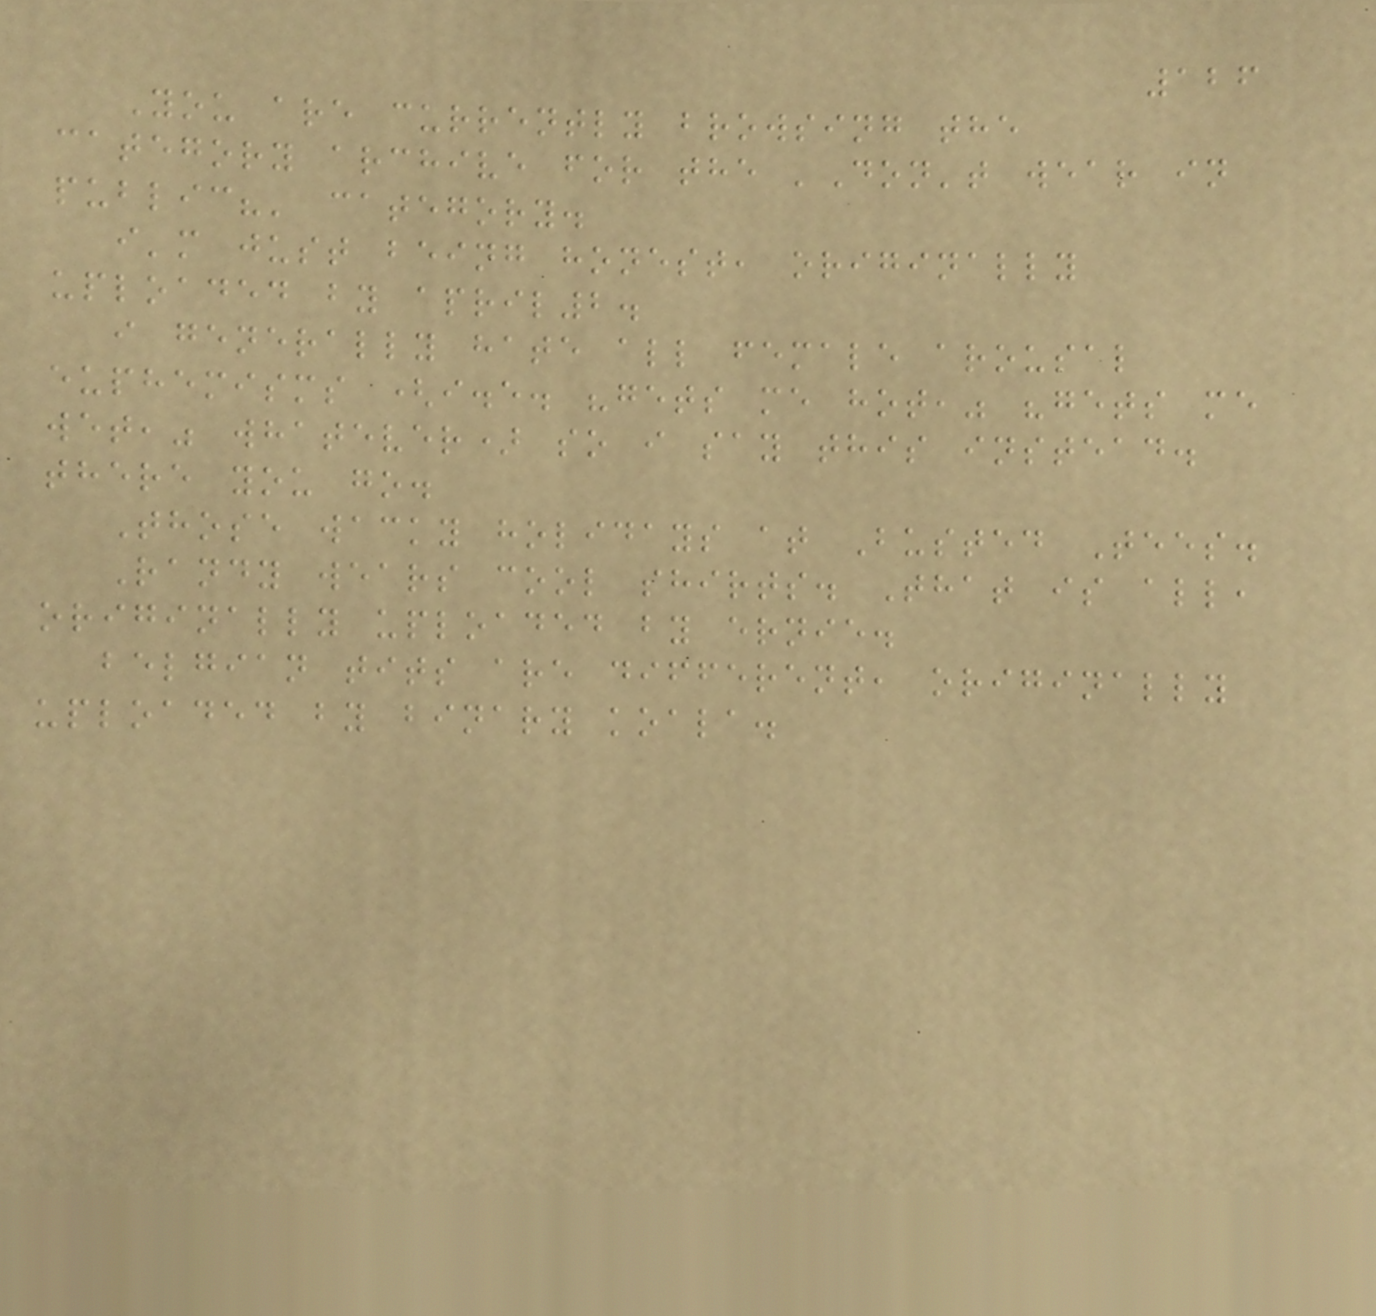126
You are currently browsing the
category archive for the 'Don't wear in
public?' category.
i'm just being honest, originally
uploaded by april2.
i generally hate all female arousal
euphemisms (i.e. "gets me hot," "gets me
wet," whatever) so i say this instead.
there you go.
Those wacky holidays at Busted Tees.
Randy wears cool shirts. That is all,
originally uploaded by ernie.
belgian tits are different, originally
uploaded by binary koala.
